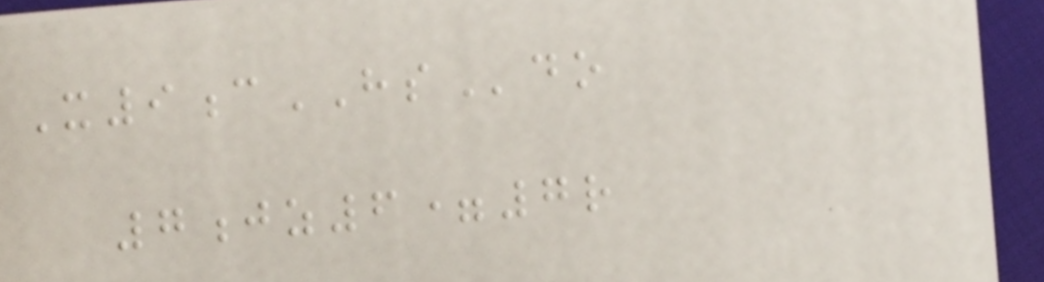X9cHSdo
7jz6=7r
